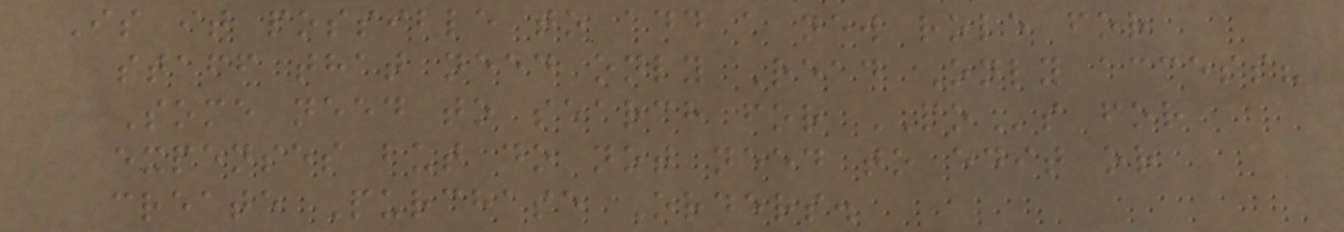Is it possible to add a new role for
staff that need only Read Only access?
Some need to search for POs for
expenses but do not need to edit or
create Purchase Orders.
